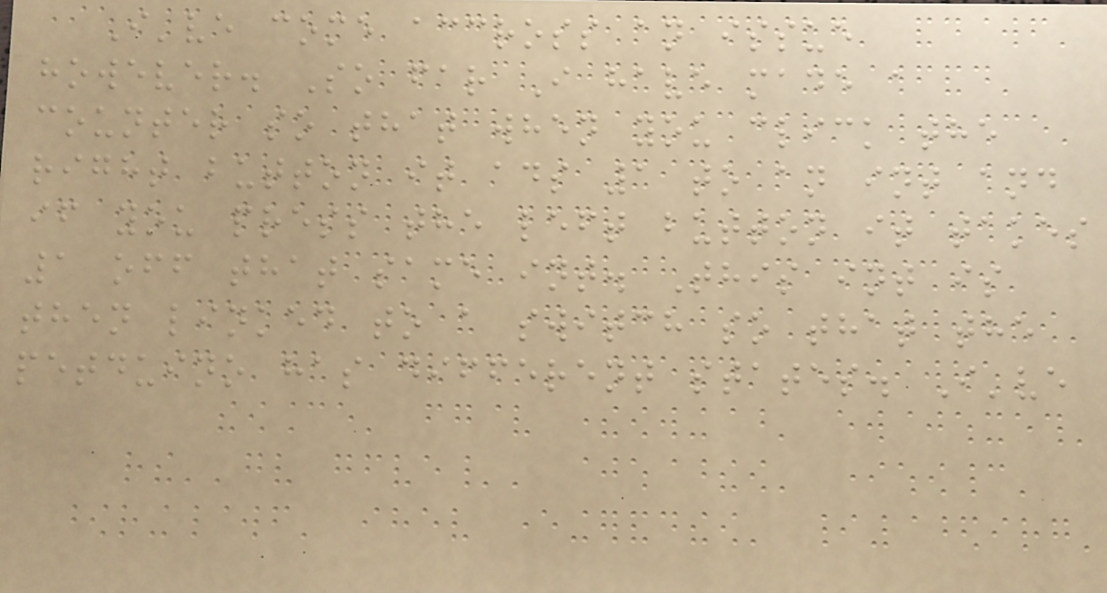I've come accross an issue
however. So far I have made a
counter so that when you click the
right button it ads 1 to an int and
if you press the left button it takes
1 off that same int. This int is
then linked to a switch so that the
petduino has different states. I've
